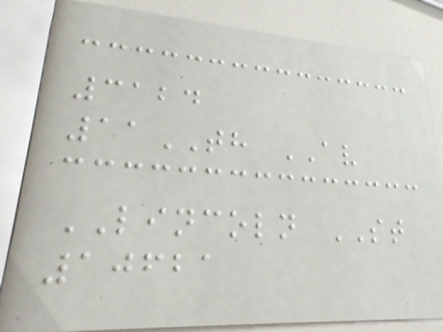3124
11TH AV
LINCOLN ST
10621
